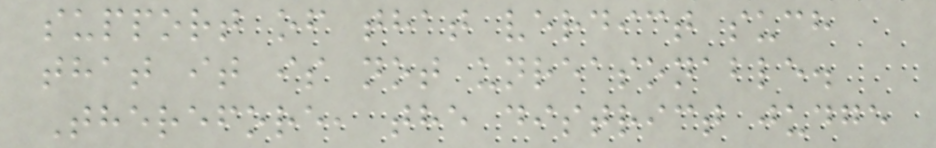support of that verdict such
that it is not unreasonable.
Therefore, the district judge
